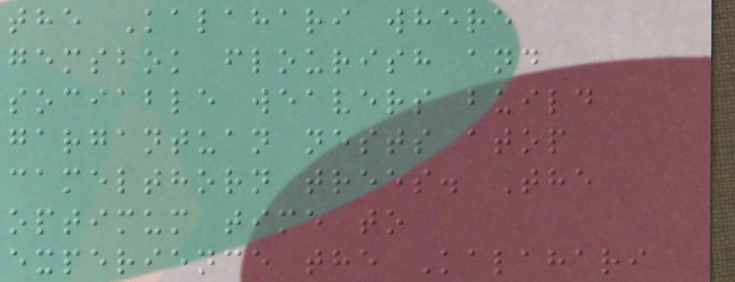the Kalahari where
gemsbok flourish and
sociable weavers build
gargantuan nests atop
camelthorn trees. The
optimum time to
experience the Kalahari
